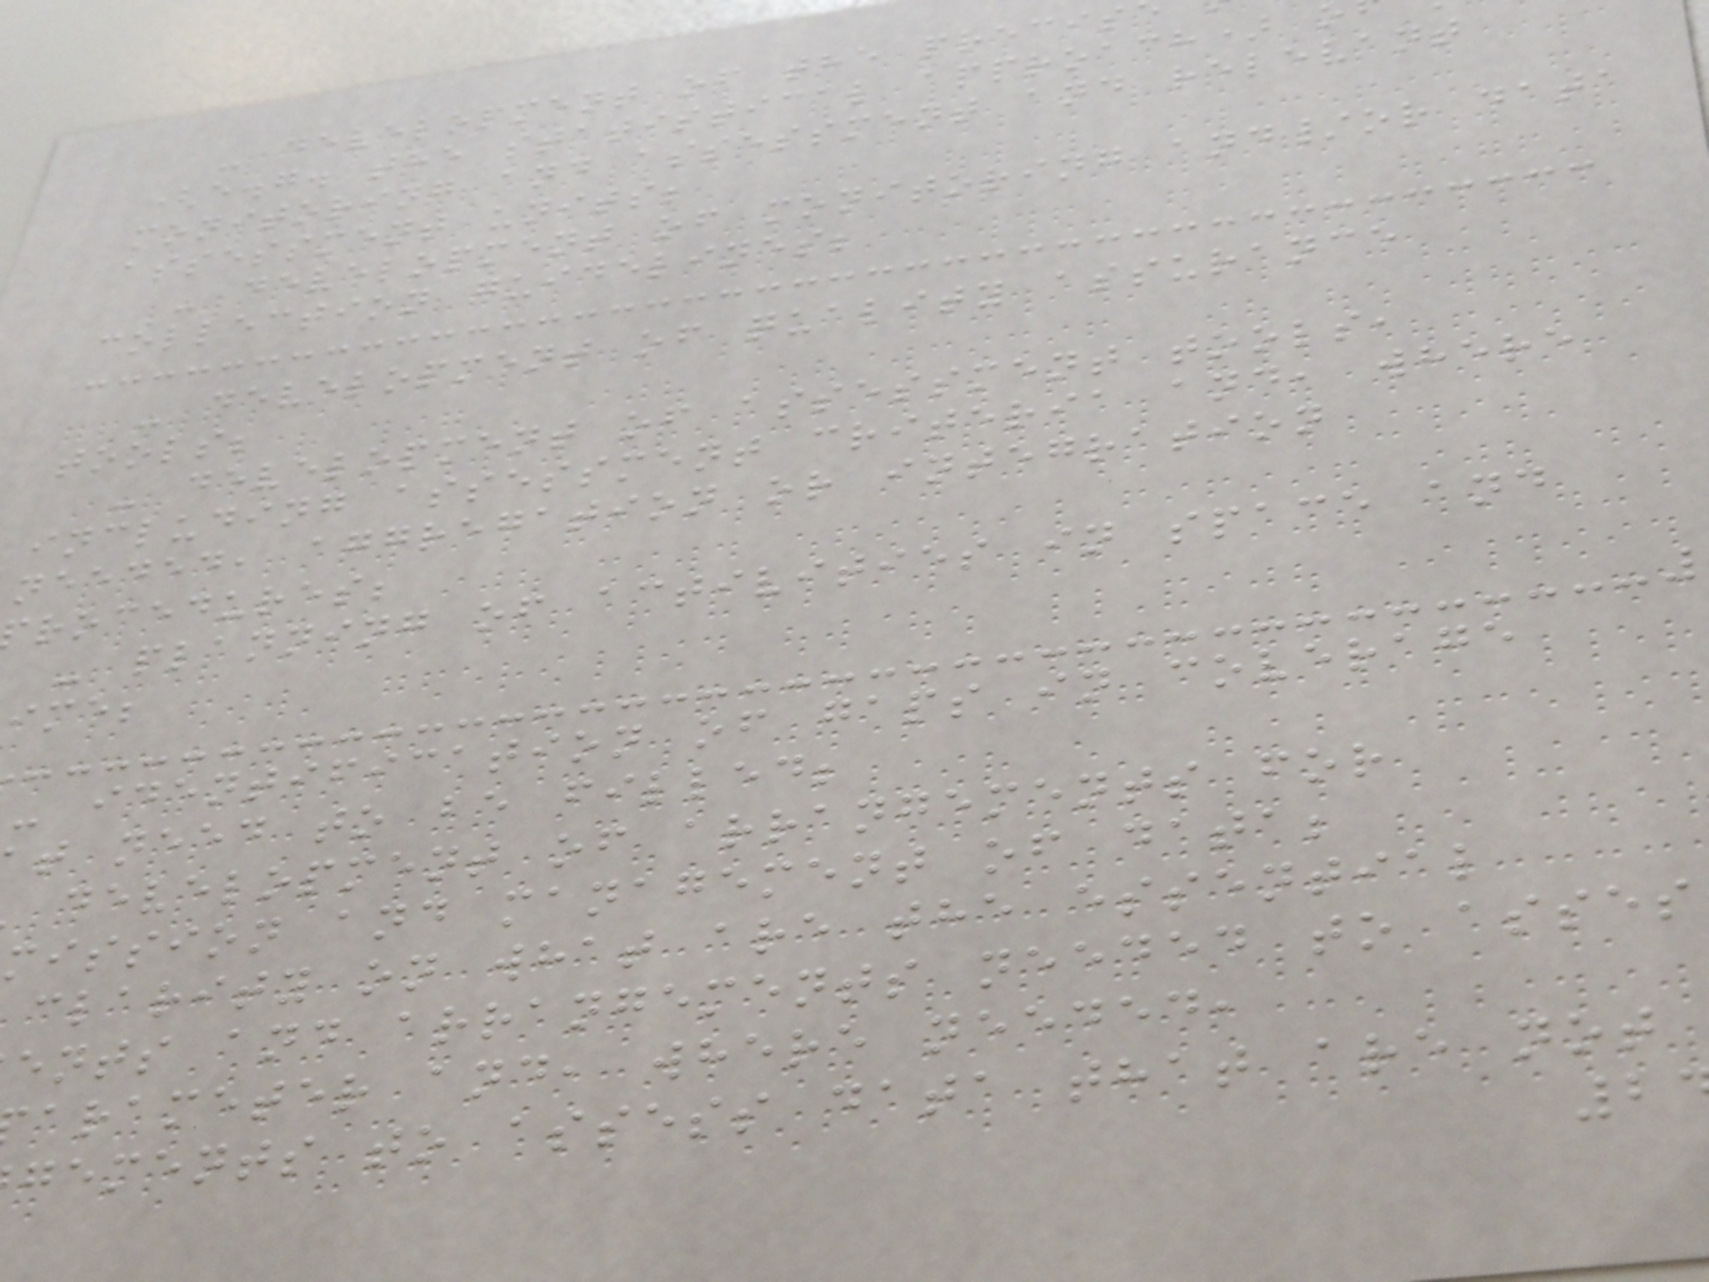- development of the precis
(e.g. the statistical approach)
monitoring and assessment and relevant
assessment units;
- development of monitoring and/or data
collection guidelines;
- development of quality assurance
tools;
- development of assessment tools,
including assessment criteria and, where
needed, aggregation or integration
rocedures;
- planning of activities in space and
ime;
- identification of gaps in coverage
t need to be filled;
development of arrangements for
mission and management of data;
clarity on what are the essential
ents and arrangements needed to asses
arameter and, where needed,
gements to assess data that are not
